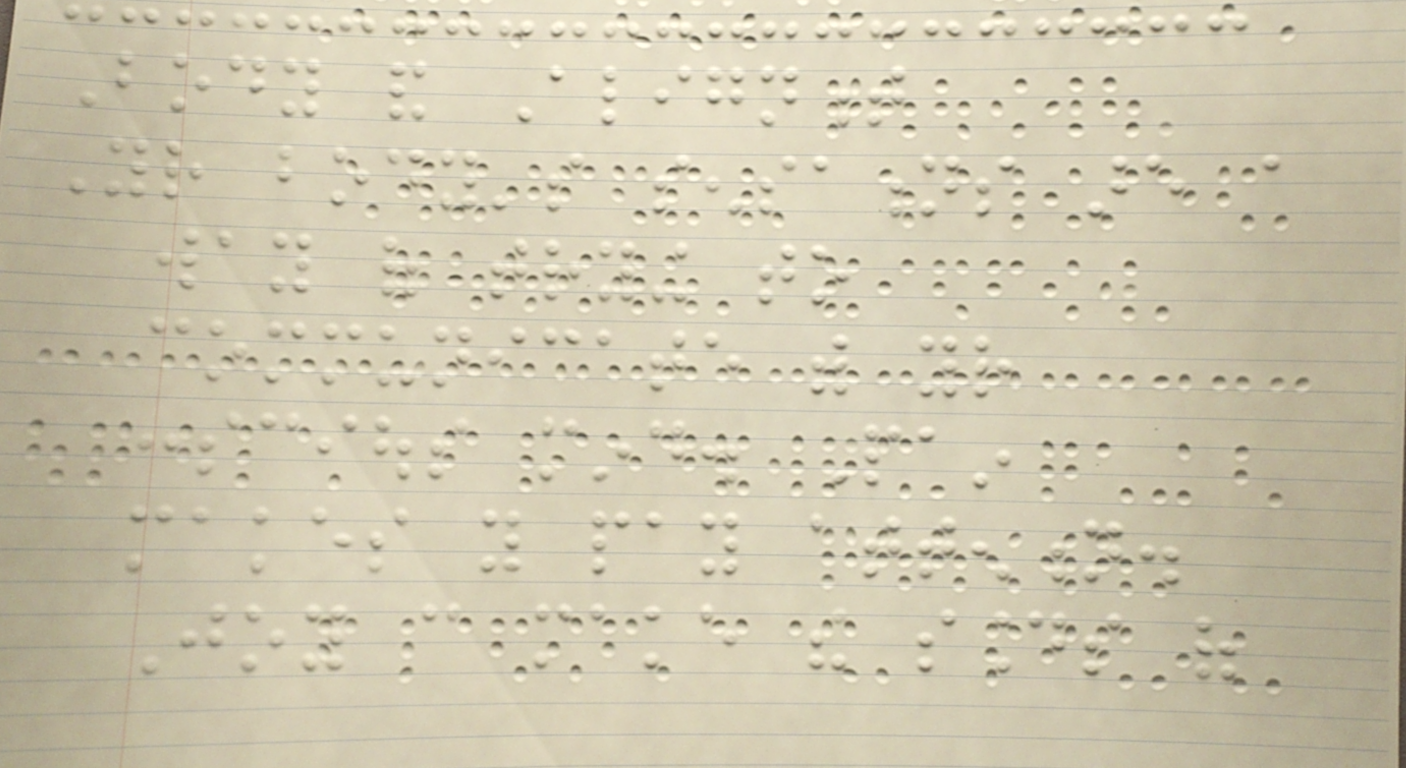Body and Alignment
Your body's sensations are a
way of trying to
communicate with your
conscious mind. Pain
makes you pay attention.
Joy can make the sounds of
